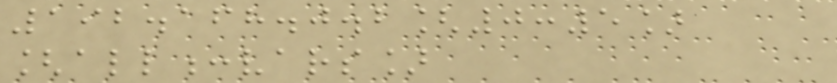192.168.0.2[0:5]
[all:vars]
